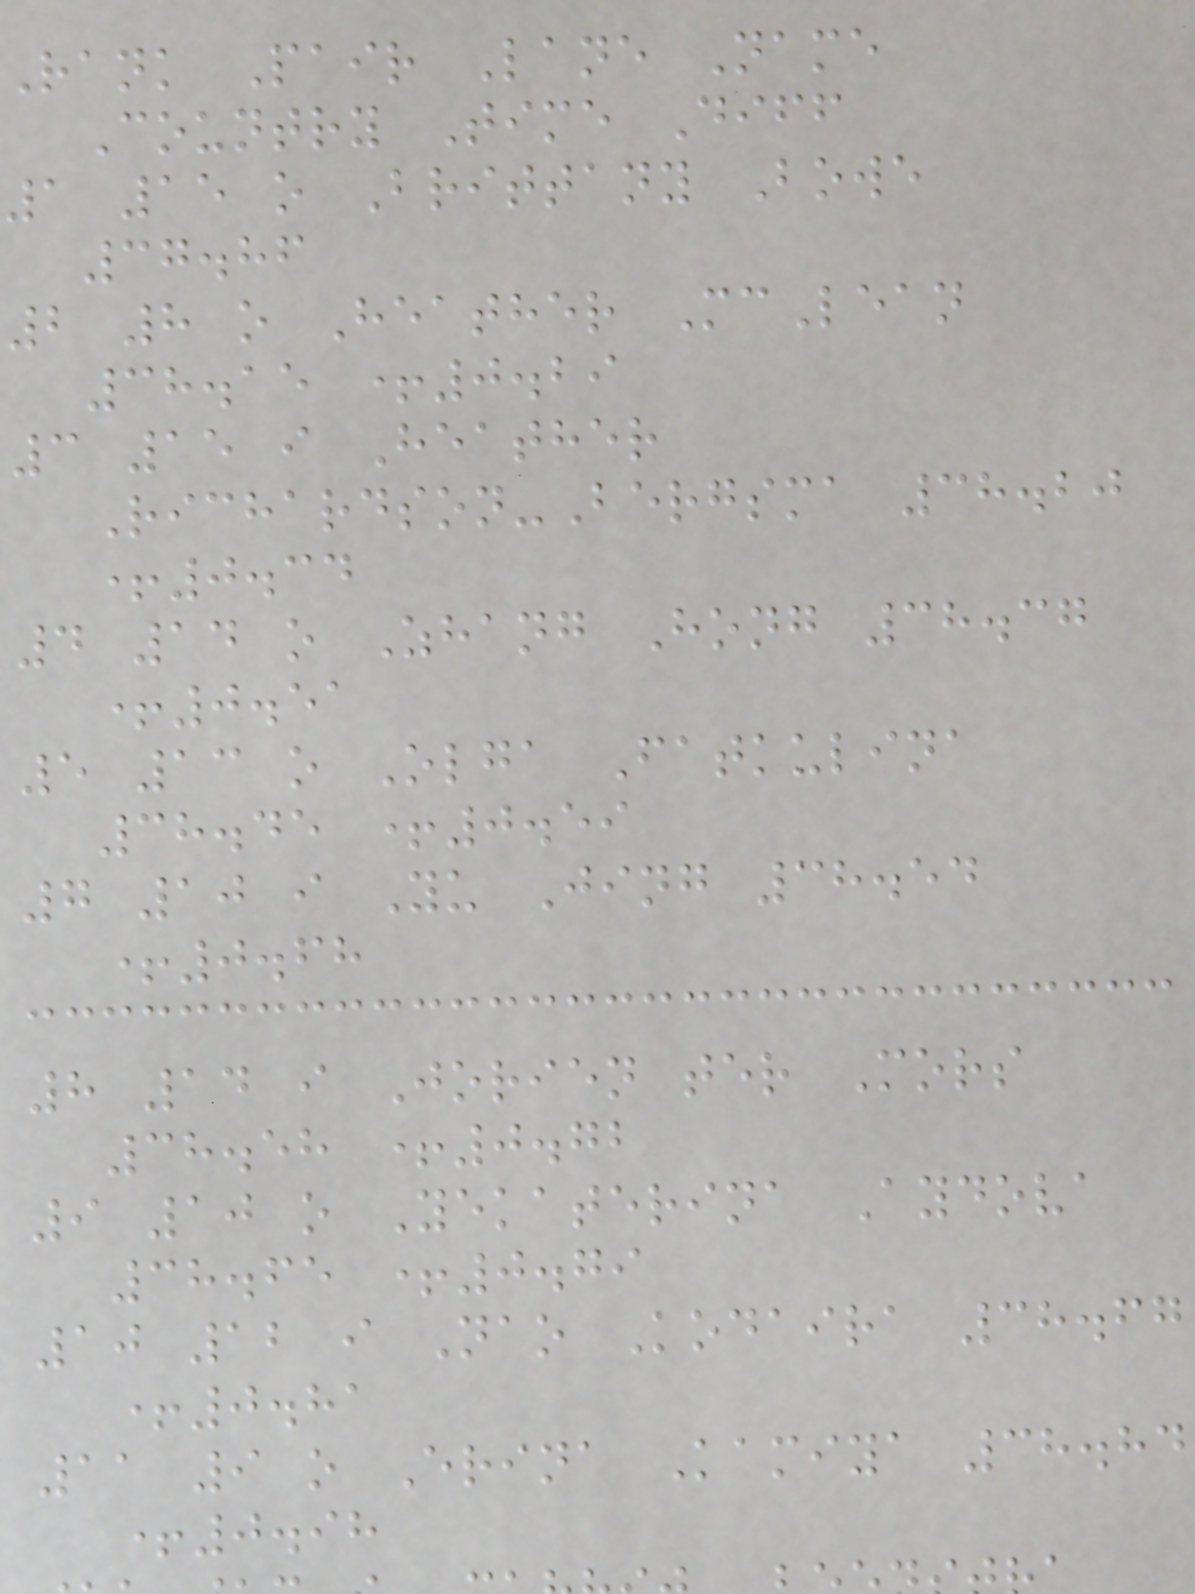Rank Pair Lane Name
Country Time Diff
1 15 o Brittany Bowe
37.86
2 8 o Heather McLean
38.15 +0.29
3 15 i Heather
Richardson-Bergsma 38.20
+0.34
4 14 o Zhang Hong 38.37
+0.51
5 13 o Olga Fatkulina
38.45 +0.59
7 10 i Yu Jing 38.54
+0.68
8 14 i Jorien ter Mors
38.58 +0.72
9 10 o Yekaterina Aydova
38.65 +0.79
10 12 i Nao Kodaira 38.67
+0.81
11 9 o Erina Kamiya 38.84
+0.98
